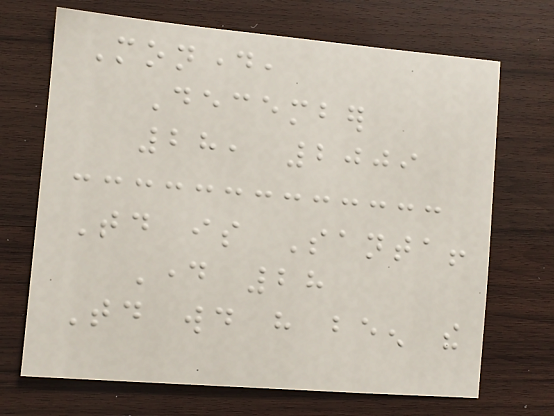Monday,
December
28, 2009
Today is Santa!
Day 28
Today would have been the
